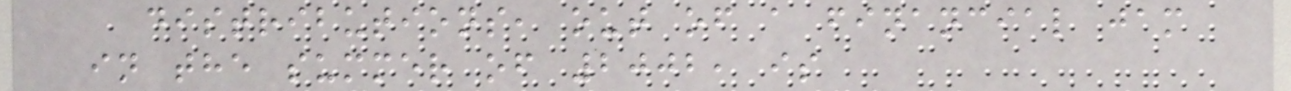distributions, out of a financial jam
in the summer of 2002, is
